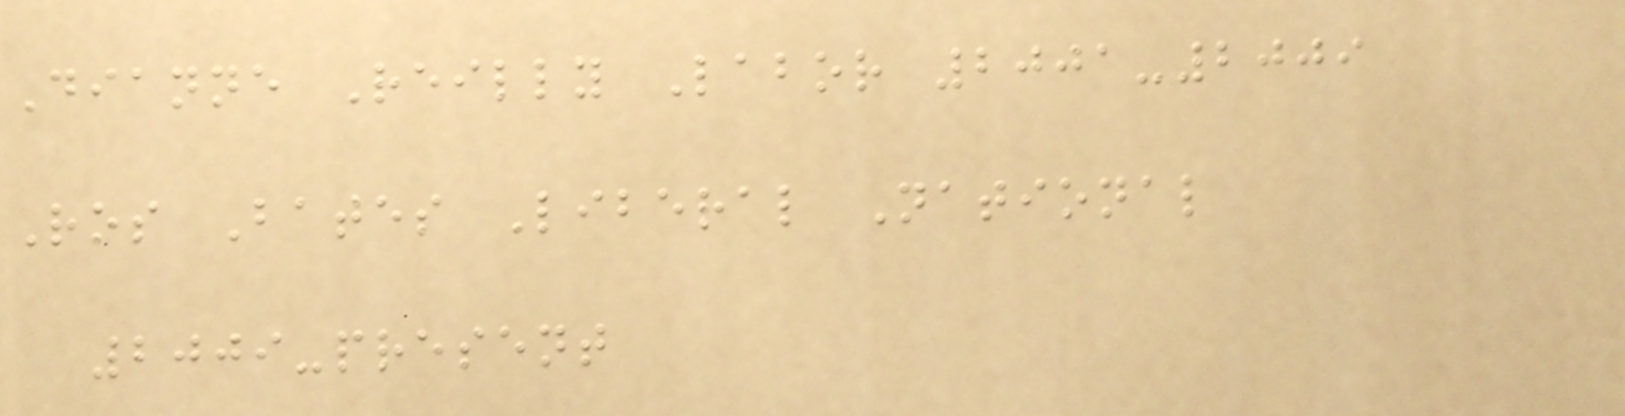Dianne Reilly Labor 2001-2009
Ros Bates Liberal National
2009-present
